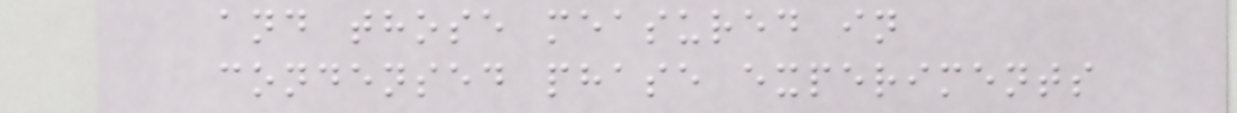and those measured in
condensed phase experiments
